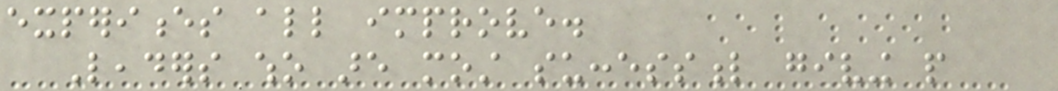experiences all improve.
Leaders who are most successful giving people
